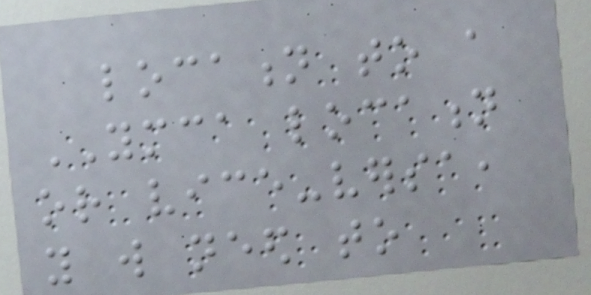location to a
YMCA location
or vice-versa,
you will need to
